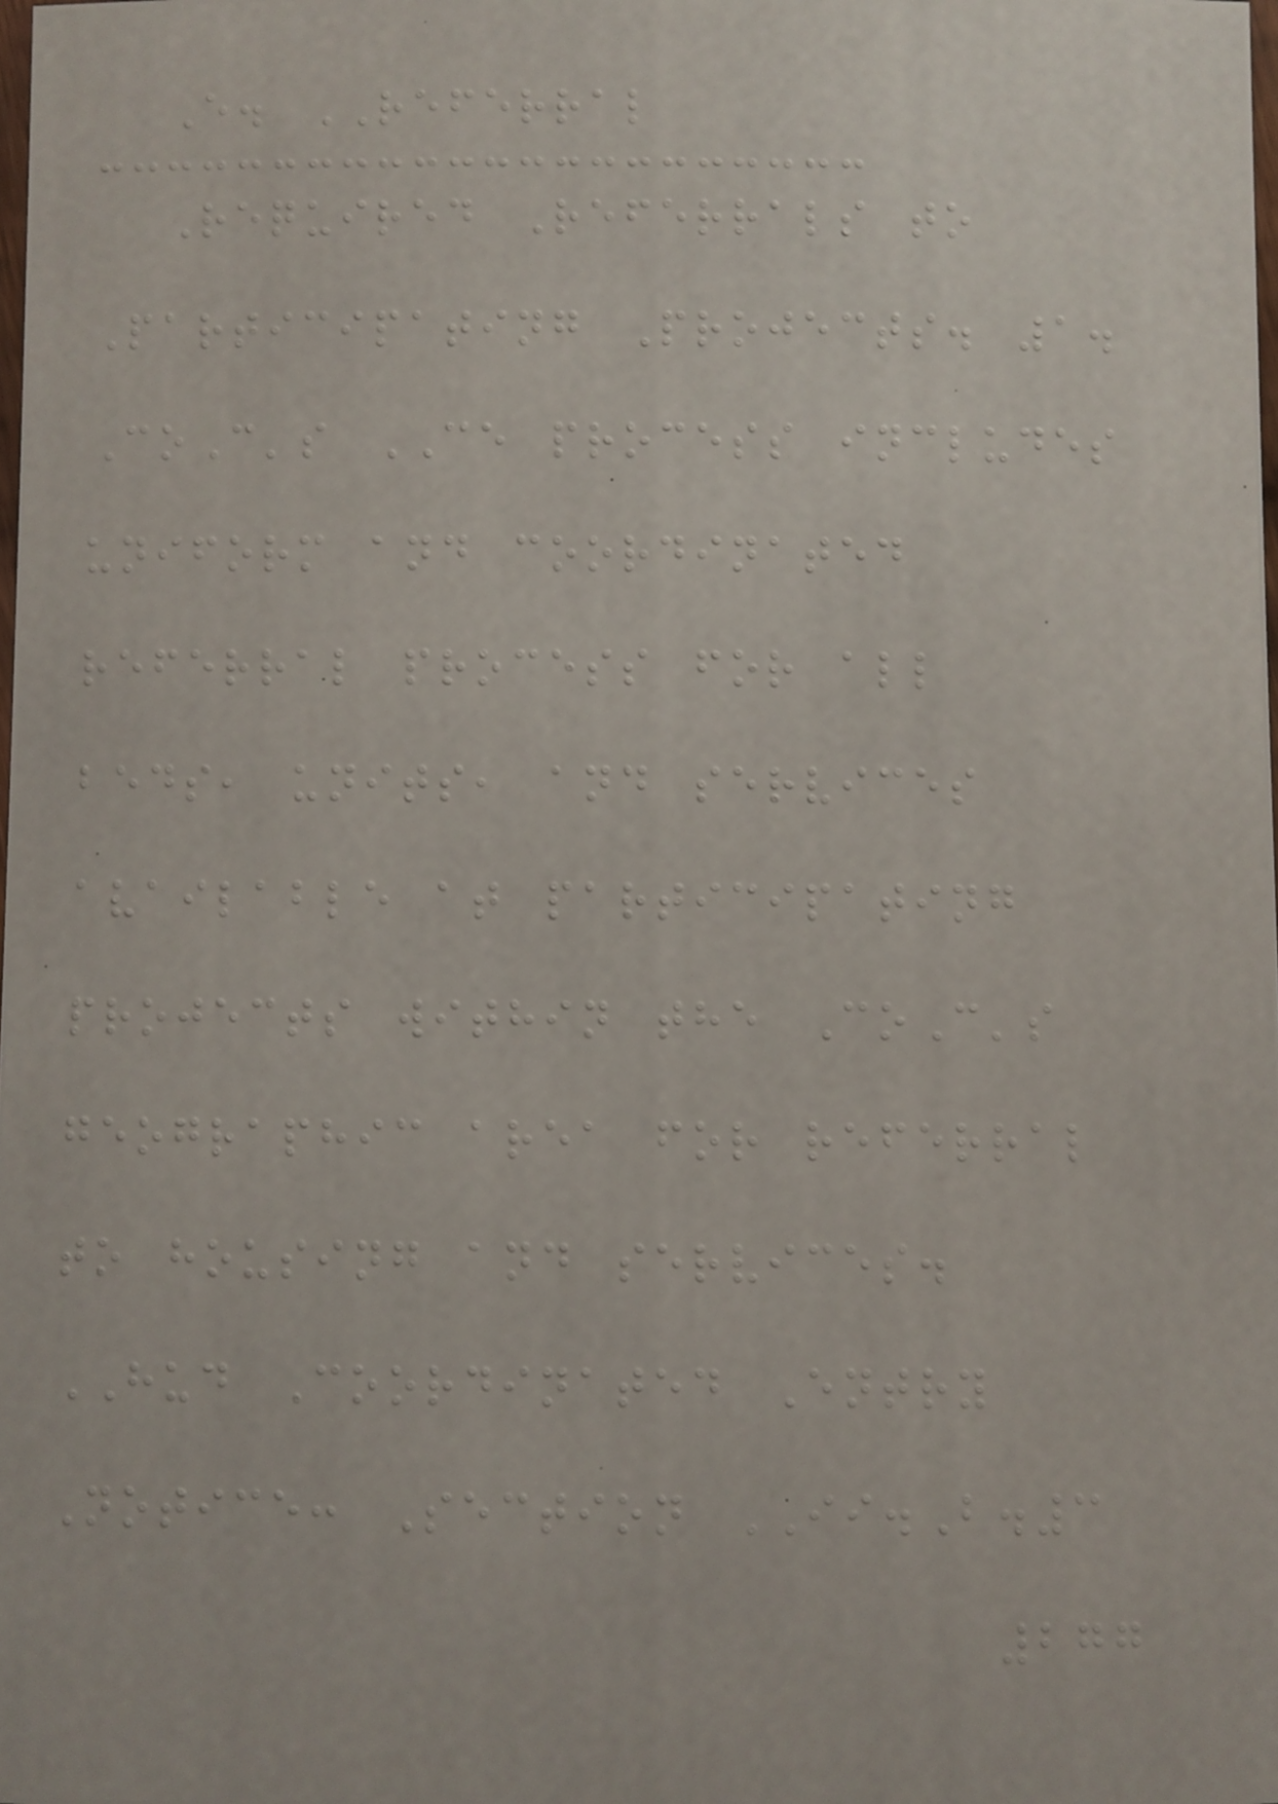E. REFERRAL
Required Referrals to
Participating Projects. 1.
CoC's CE process includes
uniform and coordinated
referral process for all
beds, units, and services
available at participating
projects within the CoC's
geographic area for referral
to housing and services.
HUD Coordinated Entry
Notice: Section II.B.3
277
